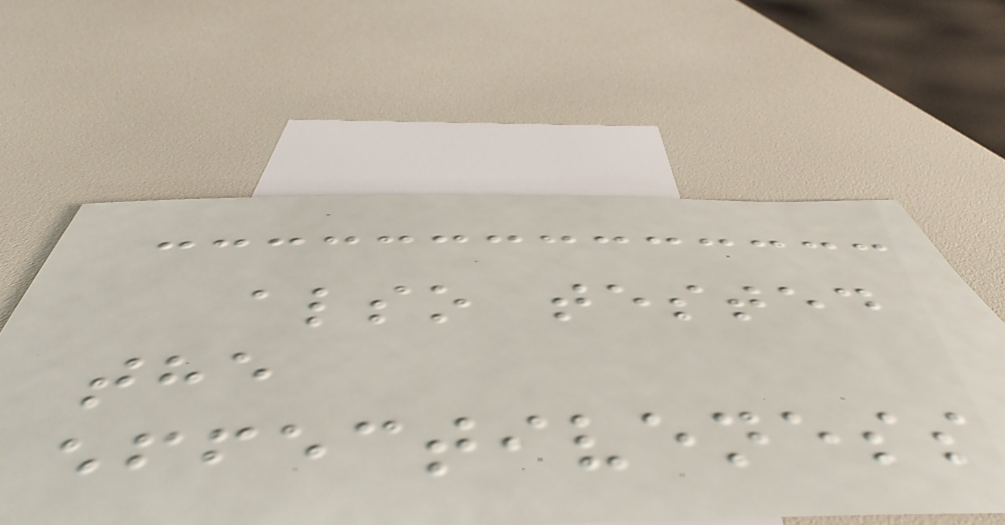also tested
the
effectiveness
